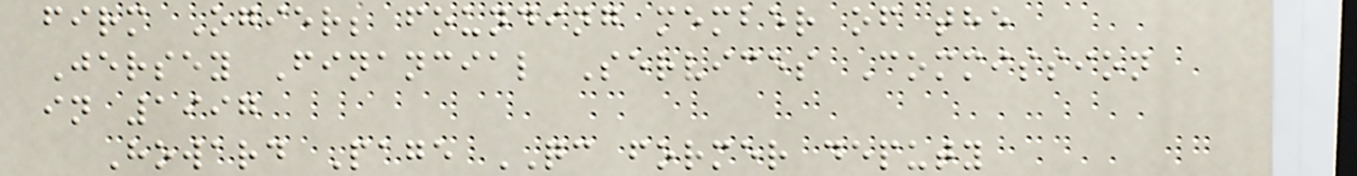firm Ogier; founding member of the
Jersey Financial Services Commission
in 1997
Howard Page QC former deputy
